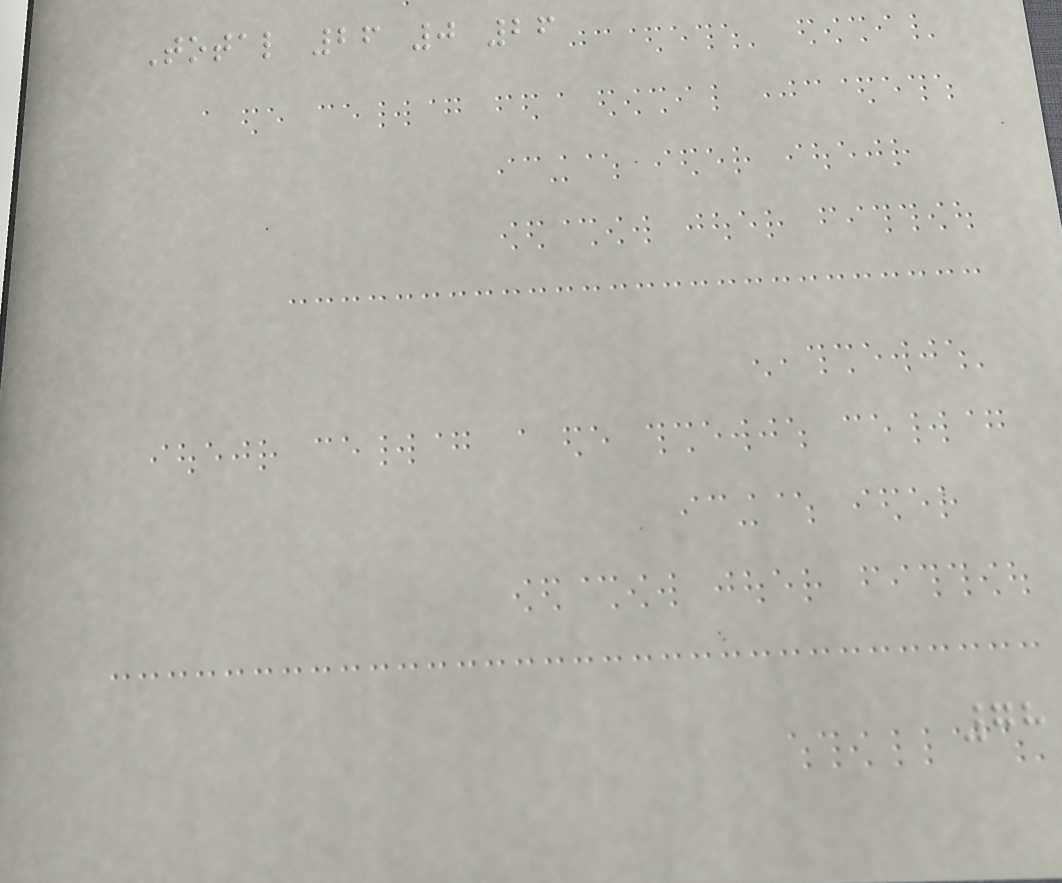Total 26 0 26
78
